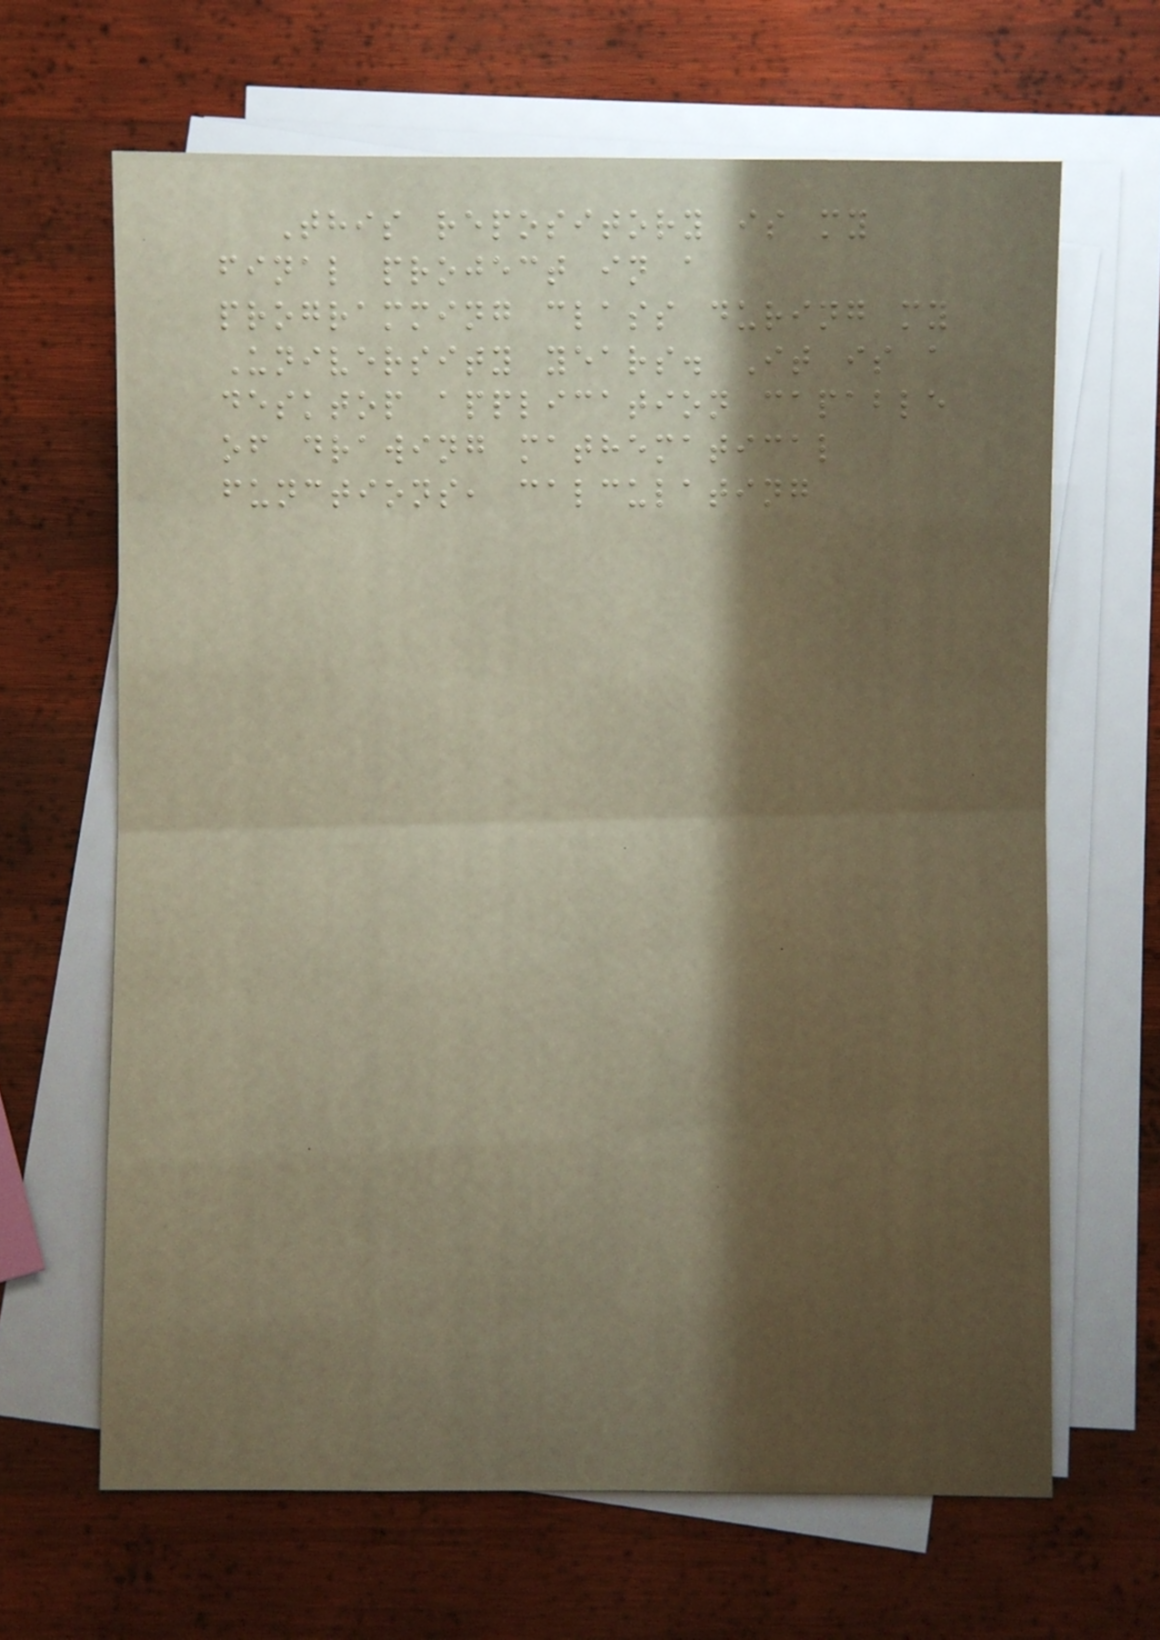This repository is my
final project in a
programming class during my
University years. It is a
desktop application capable
of drawing mathematical
functions, calculating
